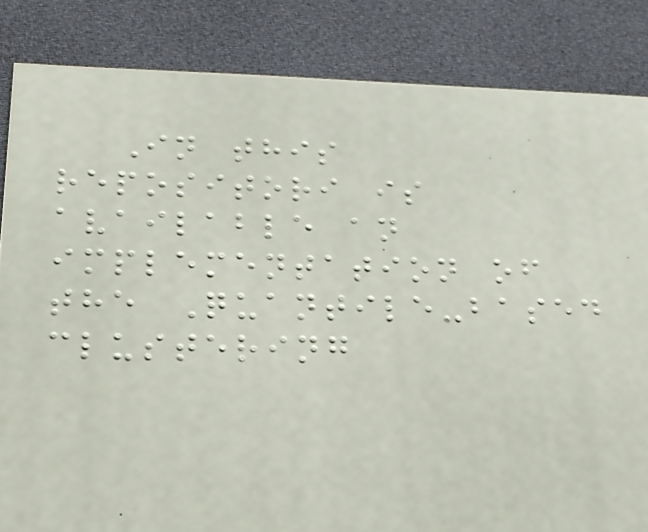In this
repositori is
available an
implementation of
the Quantile-based
clustering
